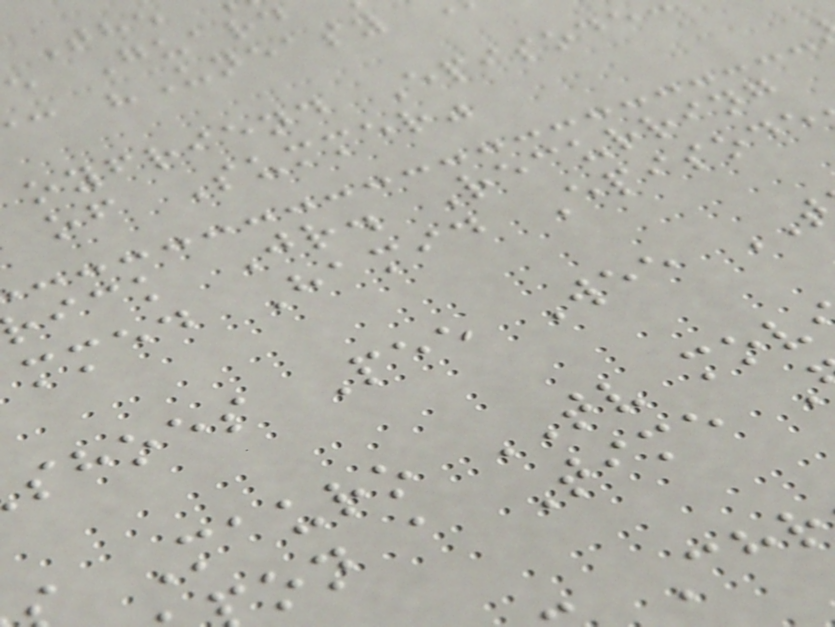oyfriend Episode
of Summer"
ick Jr. Recurring
mmed Hamid Episode
shoes Pee Wee
Mauro TV mov
on a Time
